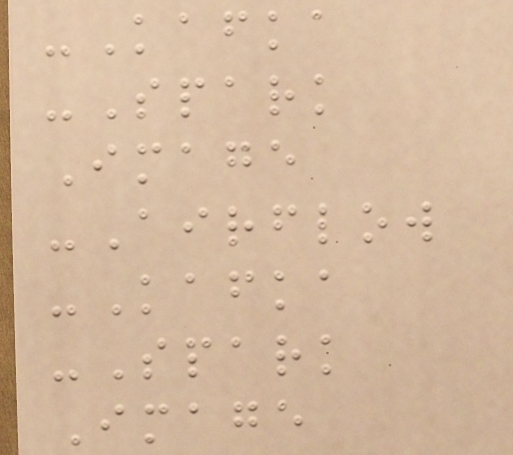-Kafka
-Spark
Image
-Airflow
-Kafka
-Spark
Image
